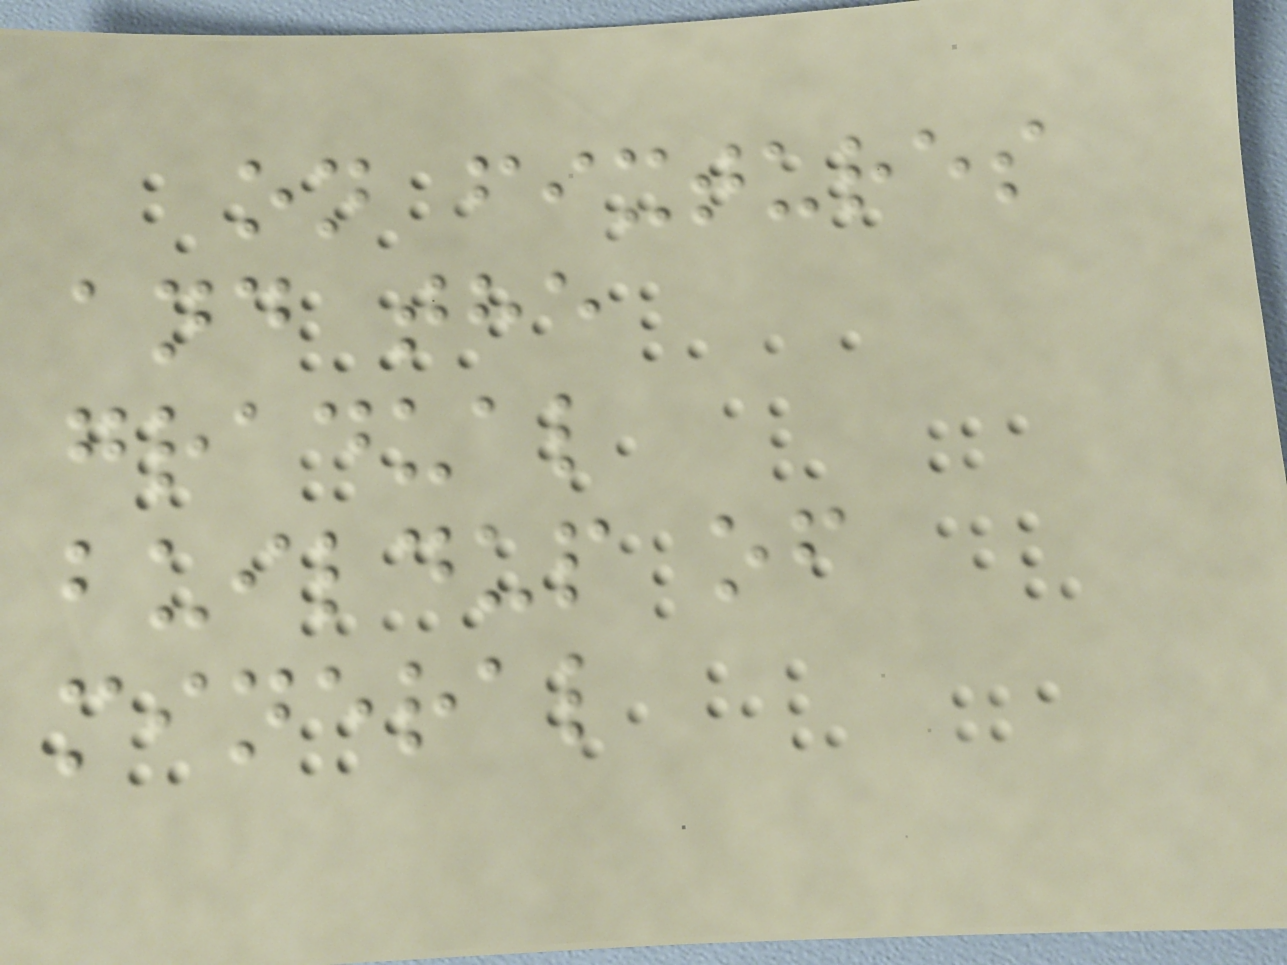on fixtures
and the
gradual
buildup of
mineral
